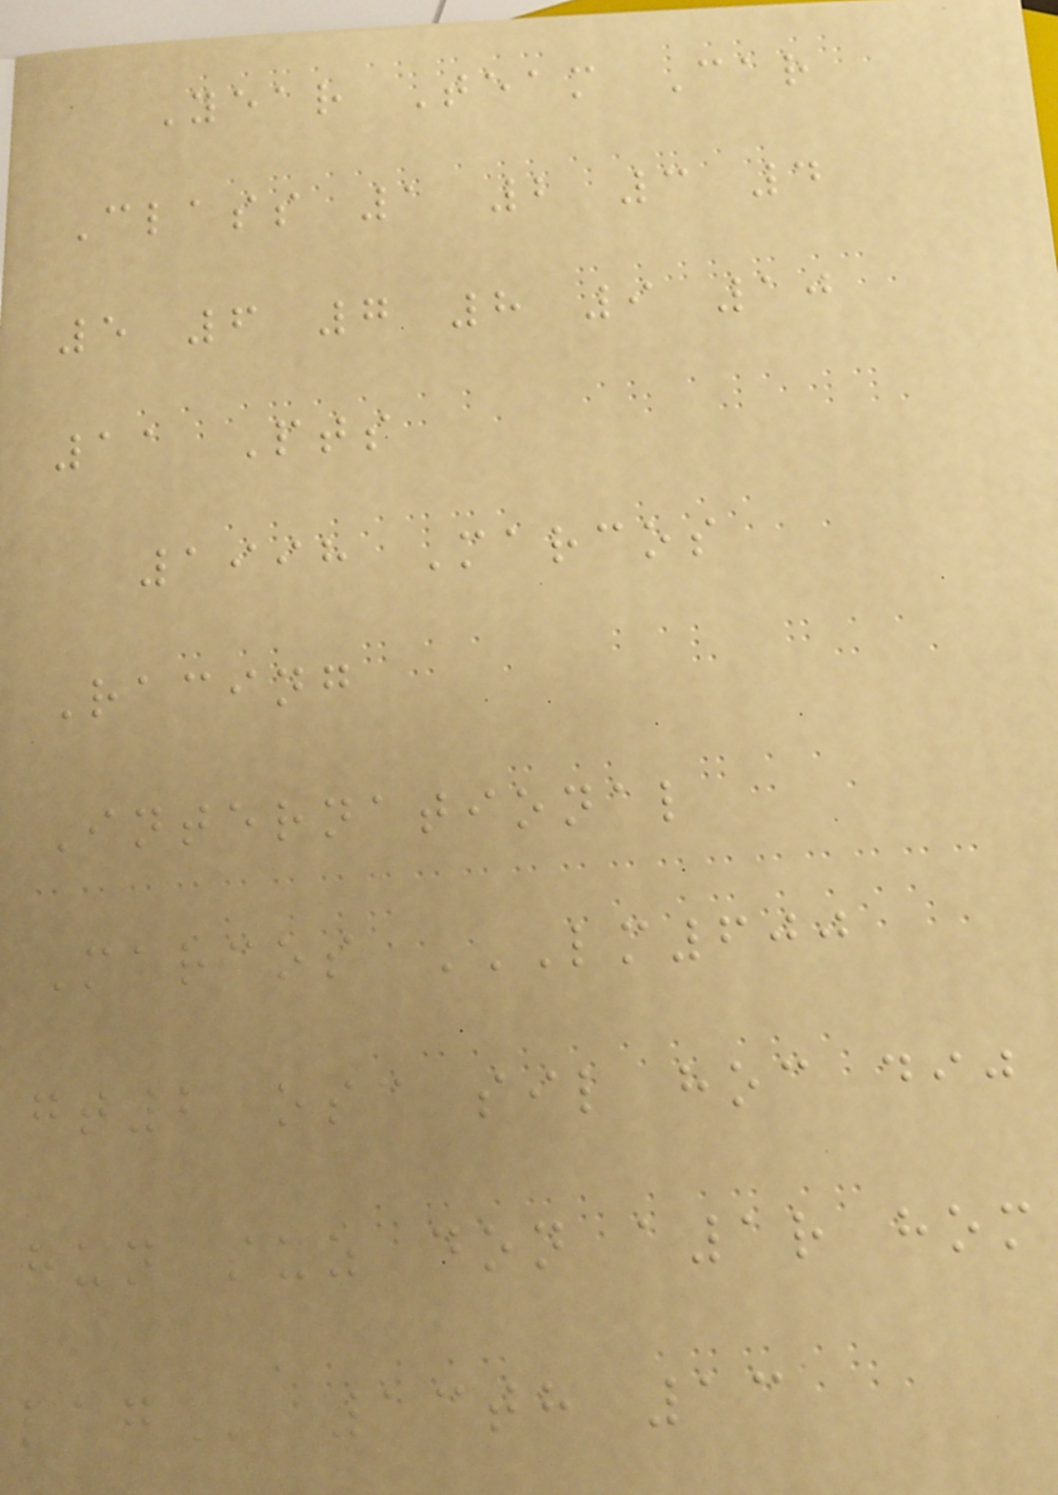Year Team Car
Class 1 2 3 4
5 6 7 8 9 10
11 Pts
1998 Marcos
Racing
International
Marcos LM600
GT2 OSC SIL HOC DIJ
HUN SUZ DON A1R HOM
LAG 13th 13
